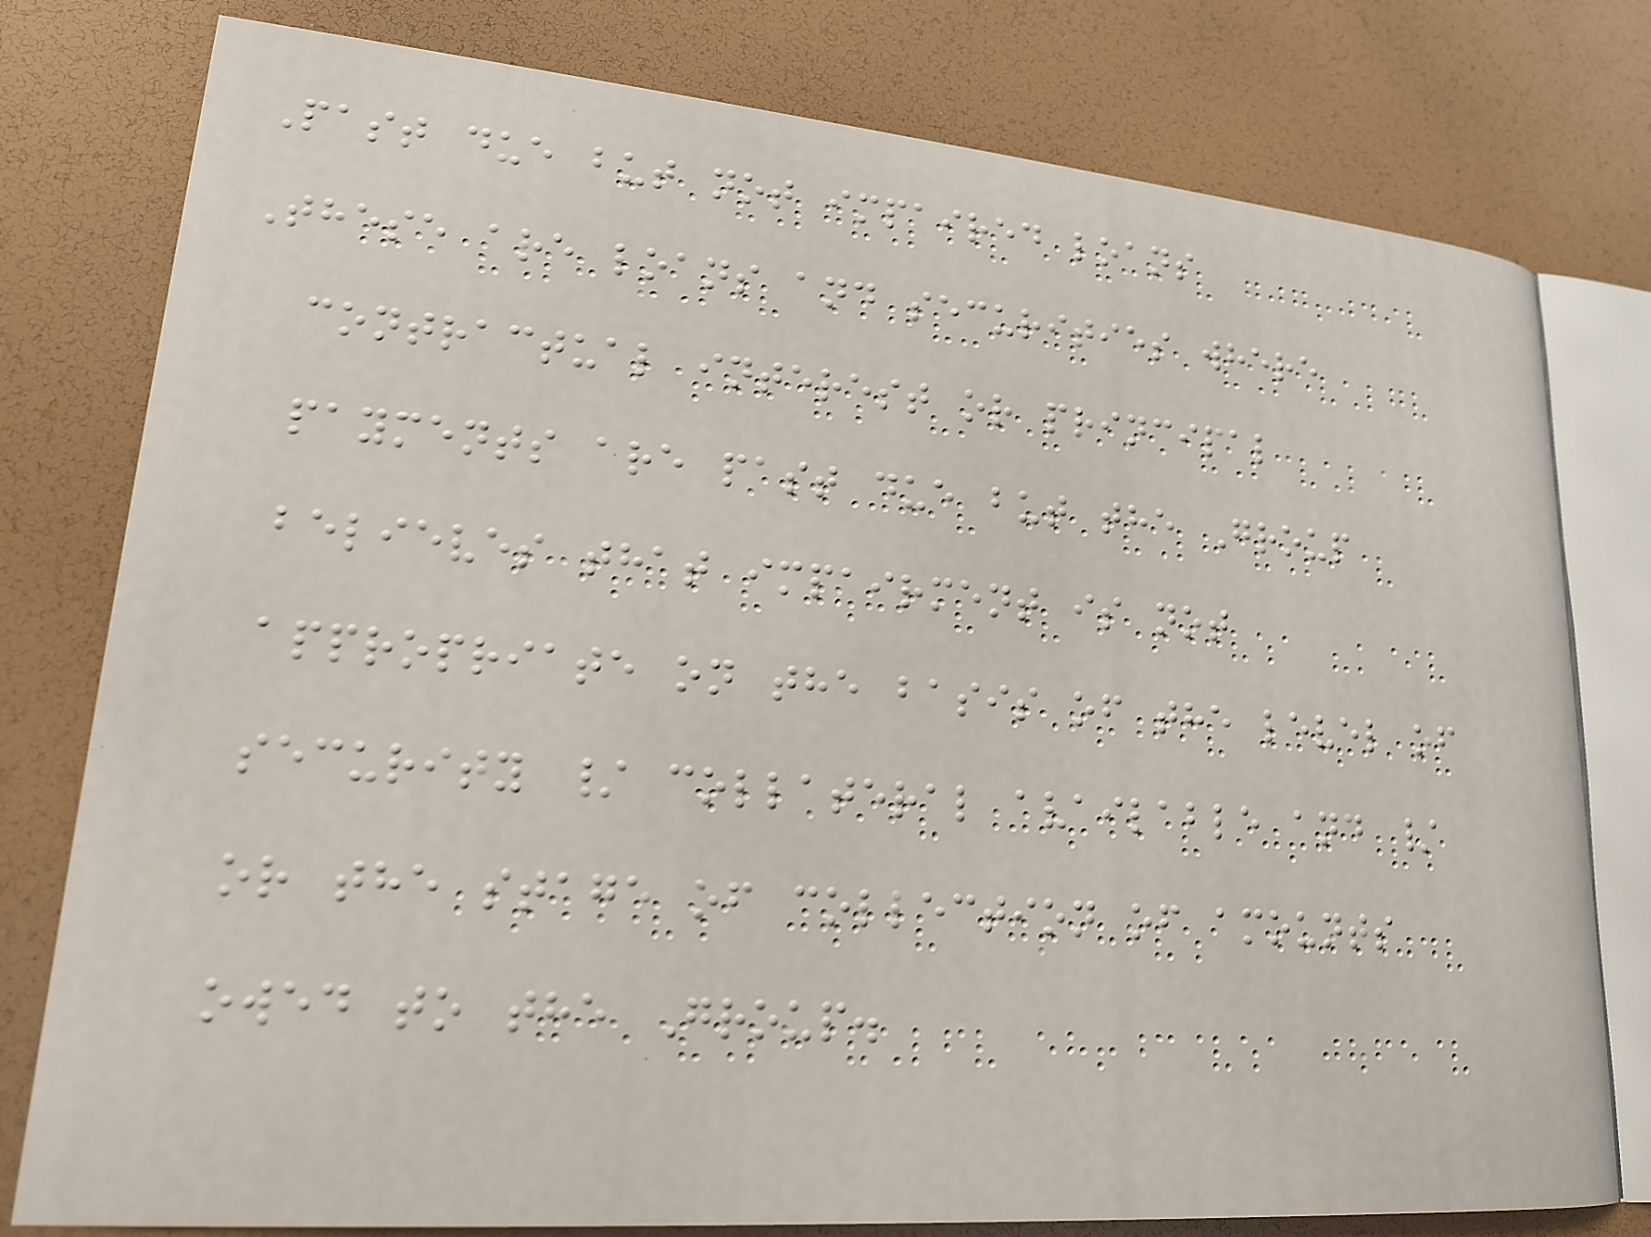Past due but not impaired loans
These are loans and securities where
contractual interest or principal
payments are past due but the Group
believes that impairment is not
appropriate on the basis of the level of
security / collateral available and /
or the stage of collection of amounts
owed to the Group.
